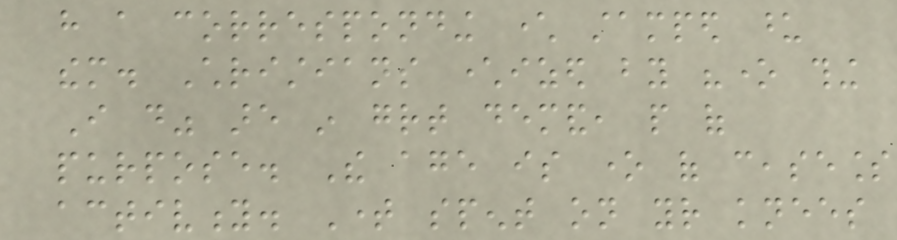have a corresponding character stamped upon
them. Christians characterized by "one thing
I do" are in great demand, people of
purpose. The age is one of ceaseless
activity. Time spent on your knees
